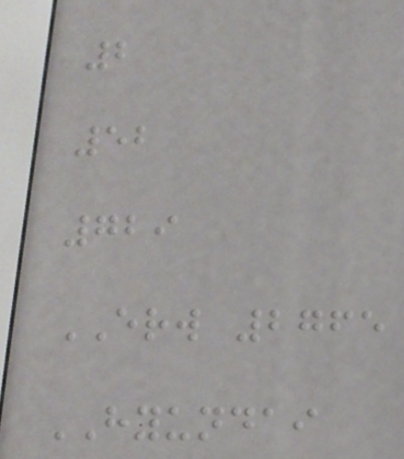2
52
729
ERW 2765
HYUNDAI
